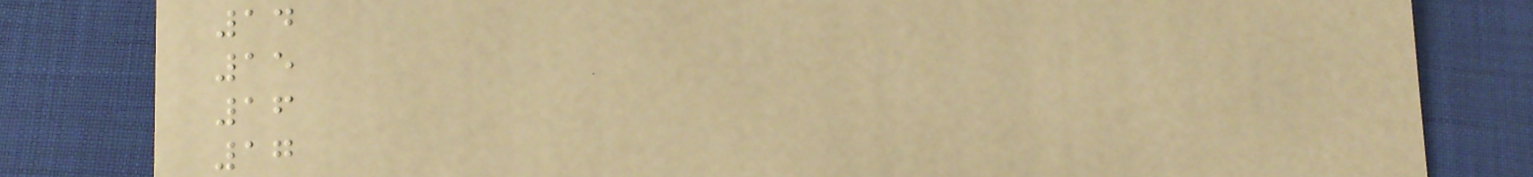14
15
16
17
